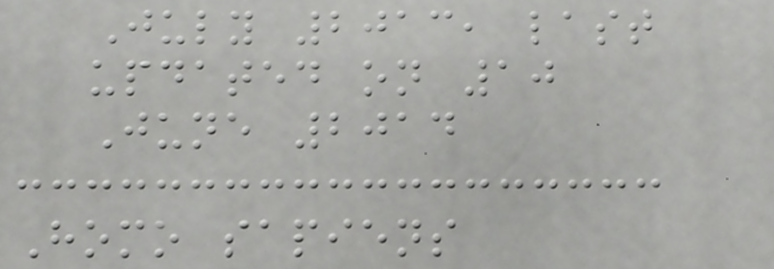July 2013, last
updated on 10
June 2014
Homo sapiens
